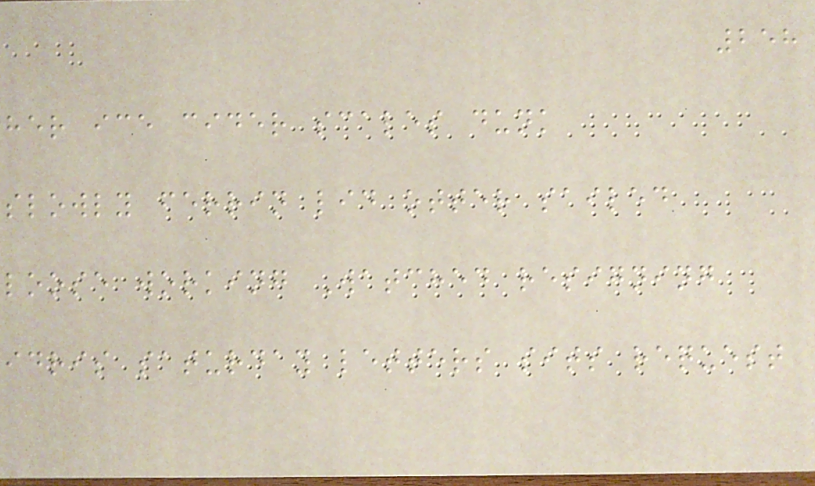258
her ice cider scales dunk
slowly ferrin lid otter sailed
loose working Watched resigning
idris saturday letters sits request
